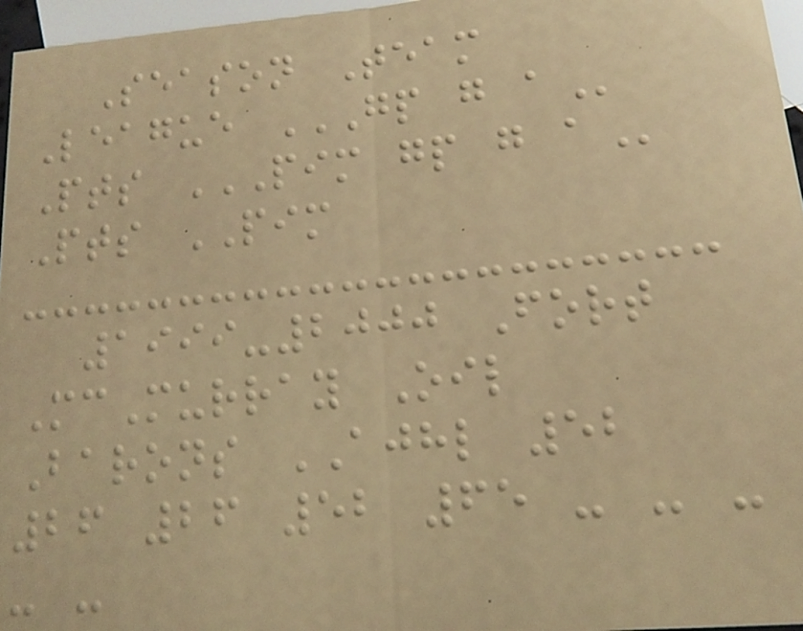Season Team
League GP G A
Pts PIM GP G A
Pts PIM
1999-2000 Fort
McMurray Oil
Barons AJHL 52
26 26 52 65 - - -
- -
